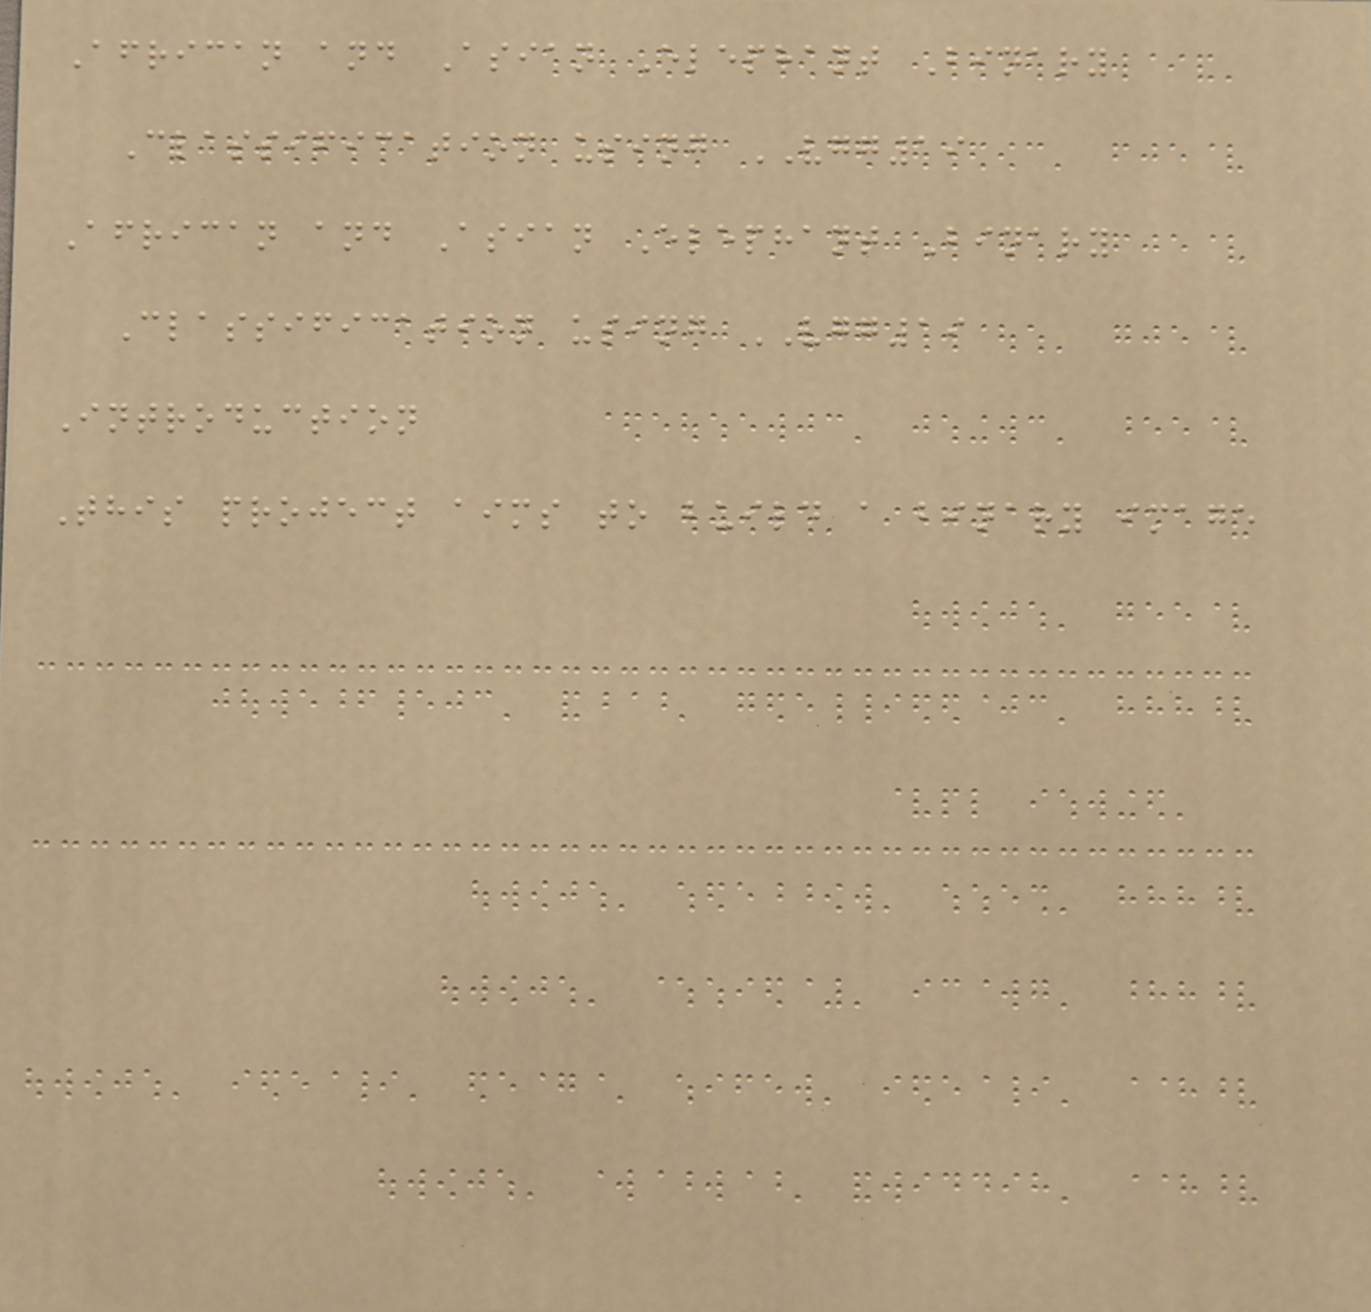African and Asian Elephant Binary
Classification using VGG19
African and Asian Elephant Binary
Classification using VGG19
Introduction
This project aims to build a binary image
